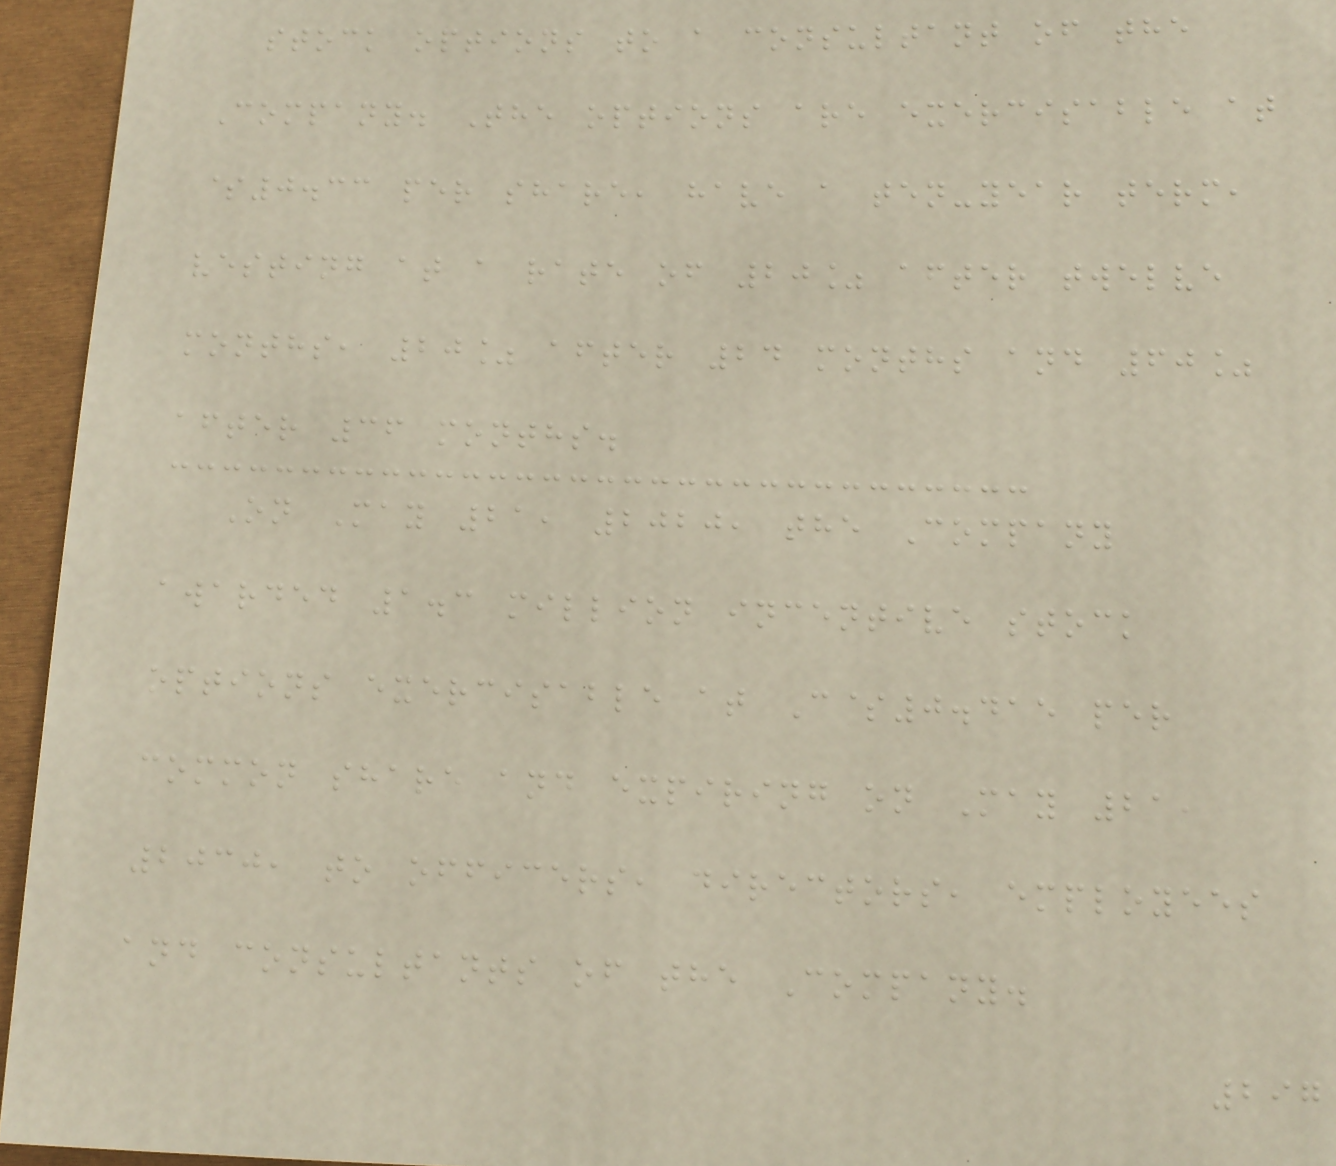stock options to a consultant of the
Company. The options are exercisable at
$0.33 per share, have a ten-year term,
vesting at a rate of 20% after twelve
months, 20% after 24 months and 60%
after 36 months.
On May 21, 2020, the Company
awarded 1.3 million incentive stock
options exercisable at C$0.415 per
common share and expiring on May 21,
2030, to officers, directors, employees
and consultants of the Company.
297
